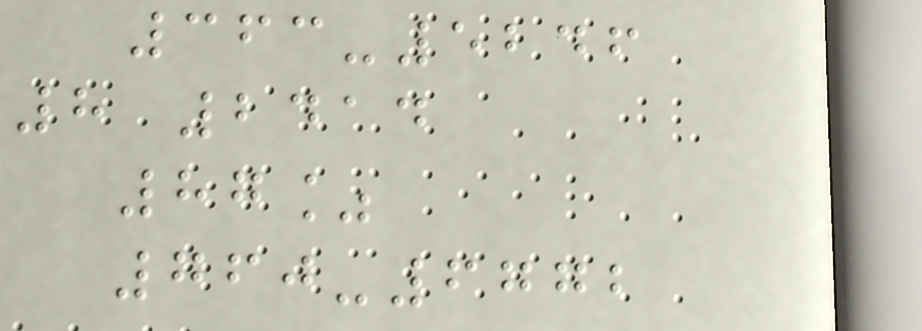363-5246
8 2414
87%
760-6772
